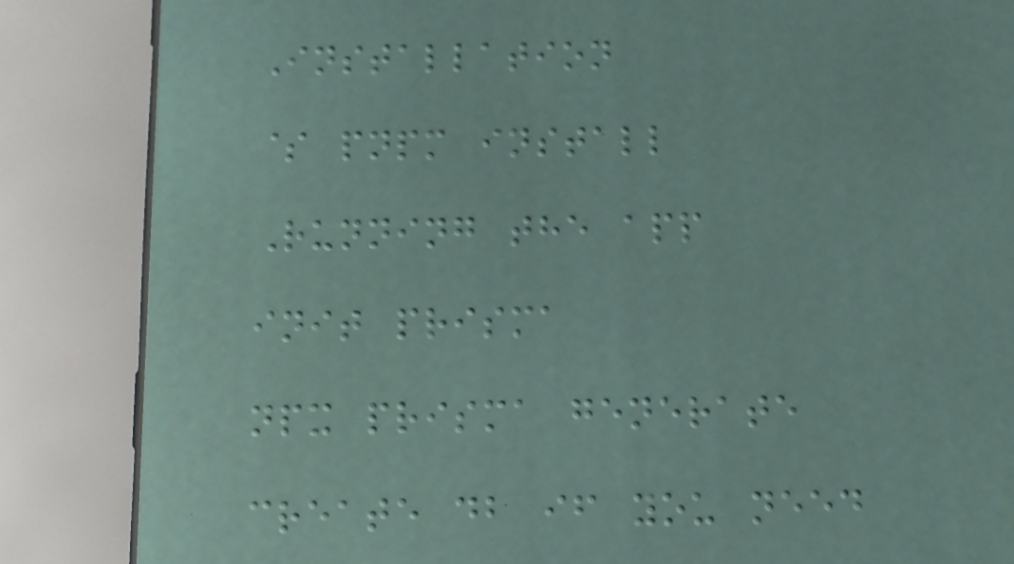Installation
$ pnpm install
Running the app
init prisma
npx prisma generate
create db if you need
